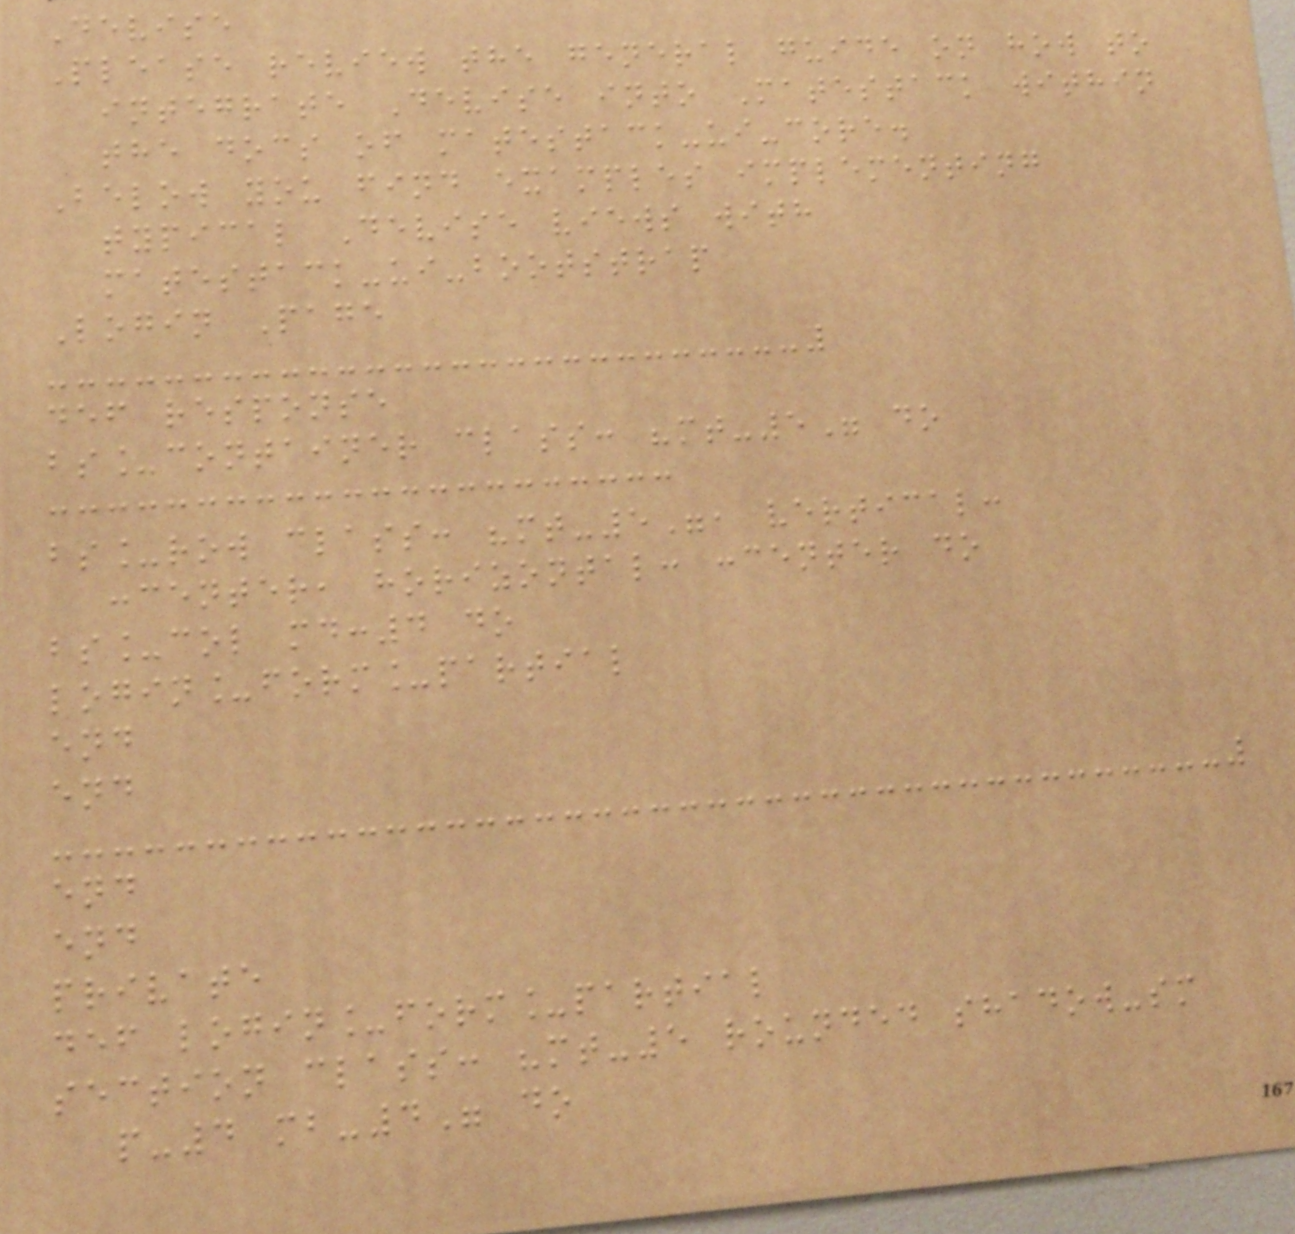Devise
Please review the general guide on how to
integrate Devise into Matestack within
the docs of matestack-ui-core.
Below you find examples implementing
typical Devise views with
matestack-ui-bootstrap
Login Page
def response
bs_container class: "mt-5" do
bs_row class: "mt-5", vertical:
:center, horizontal: :center do
bs_col md:4 do
login_form_partial
end
end
end
end
private
def login_form_partial
section class: "mt-5 rounded shadow-sm
p-4 mb-4" do
